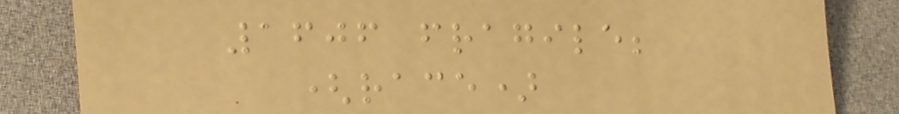1606 fragile;
(race)
